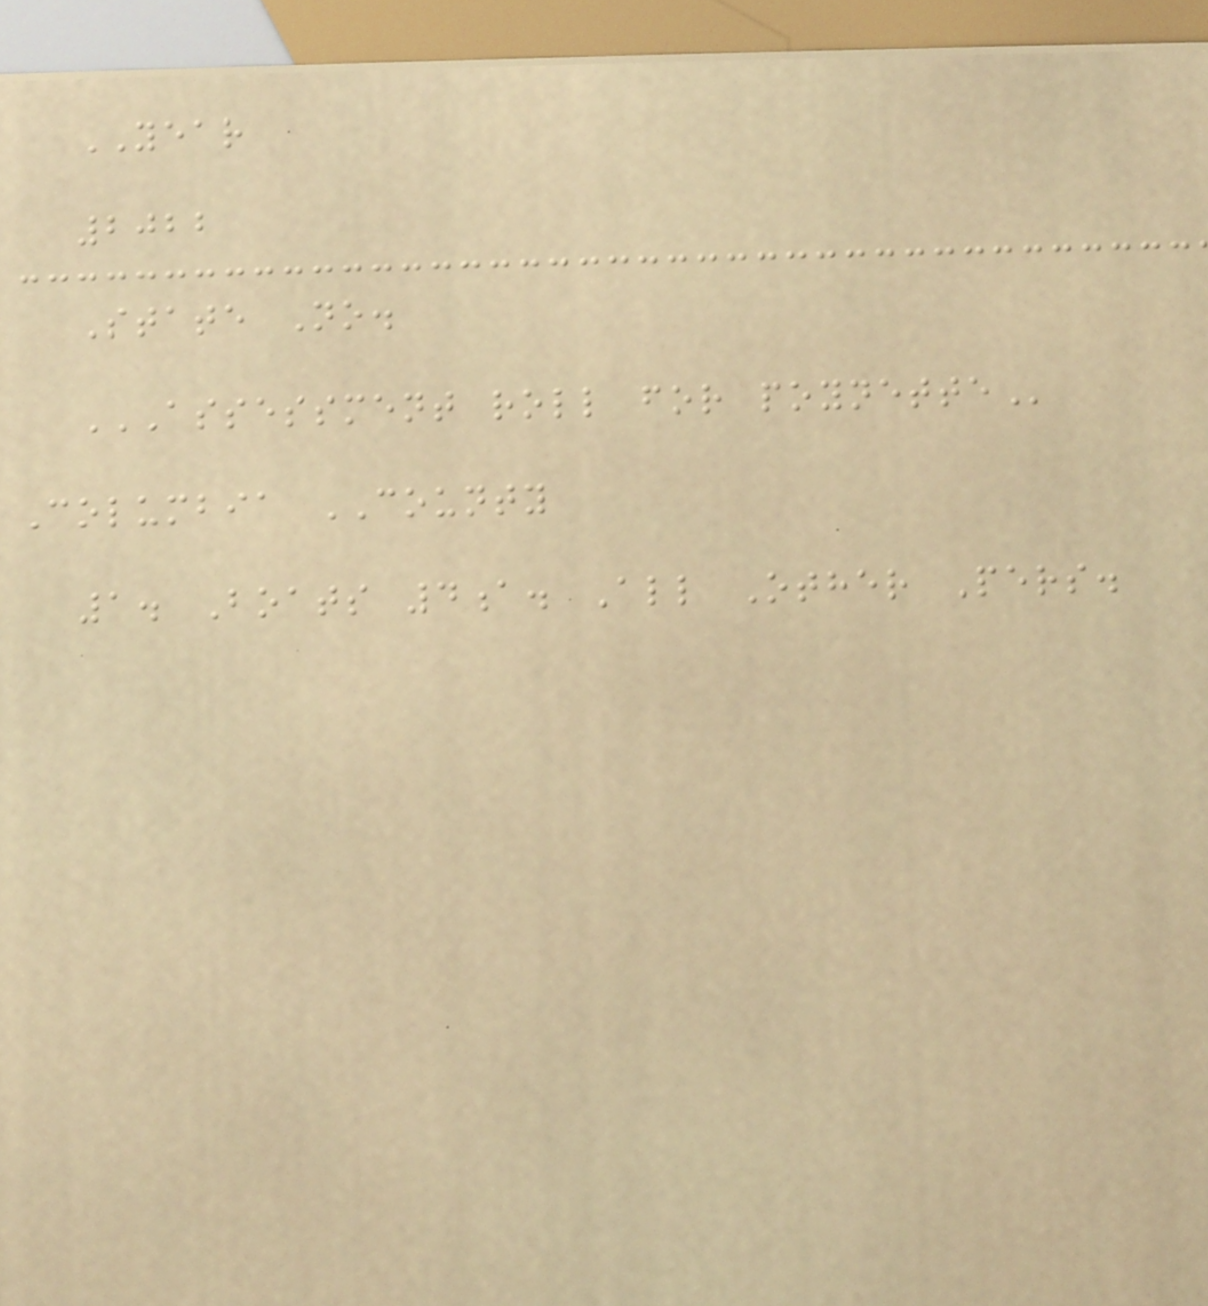YEAR
2022
State No.
ASSESSMENT ROLL FOR POYNETTE
Columbia COUNTY
1. Boats 4a. All Other Pers.
